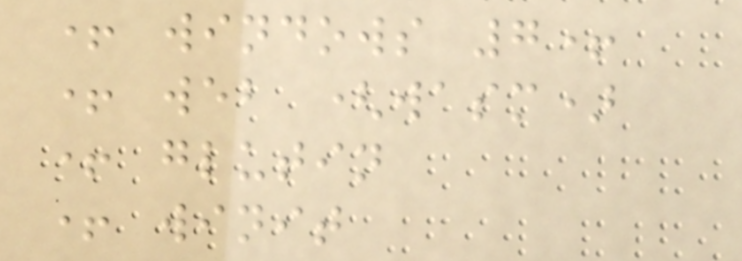+ windows 7+
+ web (wasm)
+ glutin
+ winit
